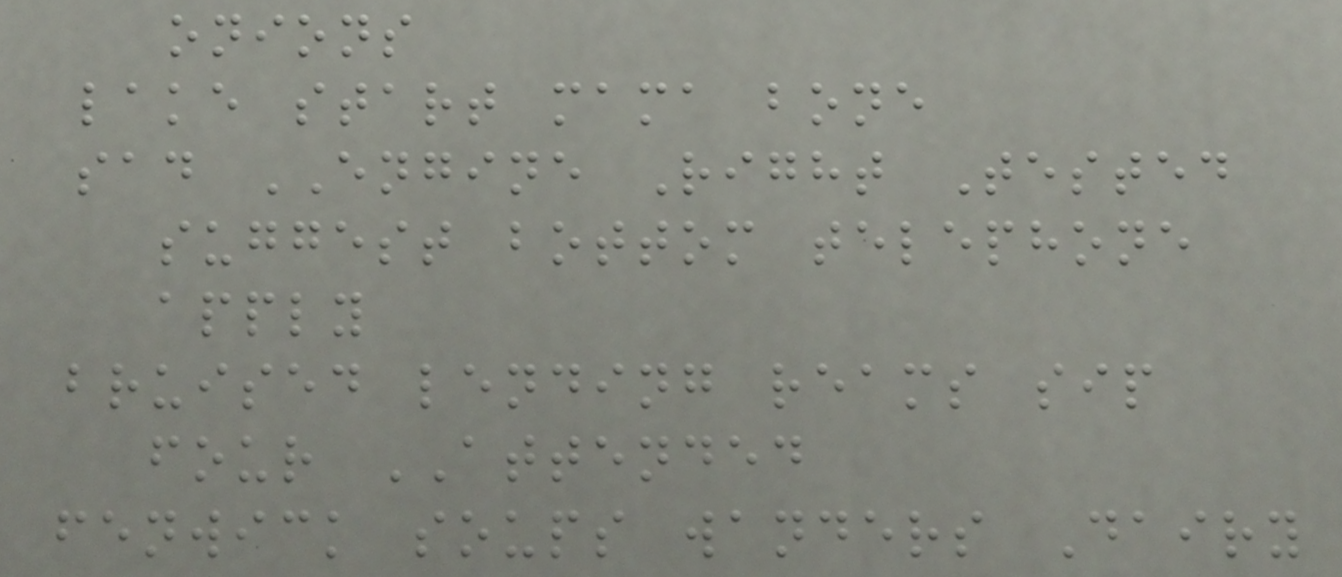onions
lake start mama bone
sad ENGINE Right Tested
suggest bottom telephone
apply
bruised lending reams sip
four ATTENDED
fenwick soups wanders Dairy
